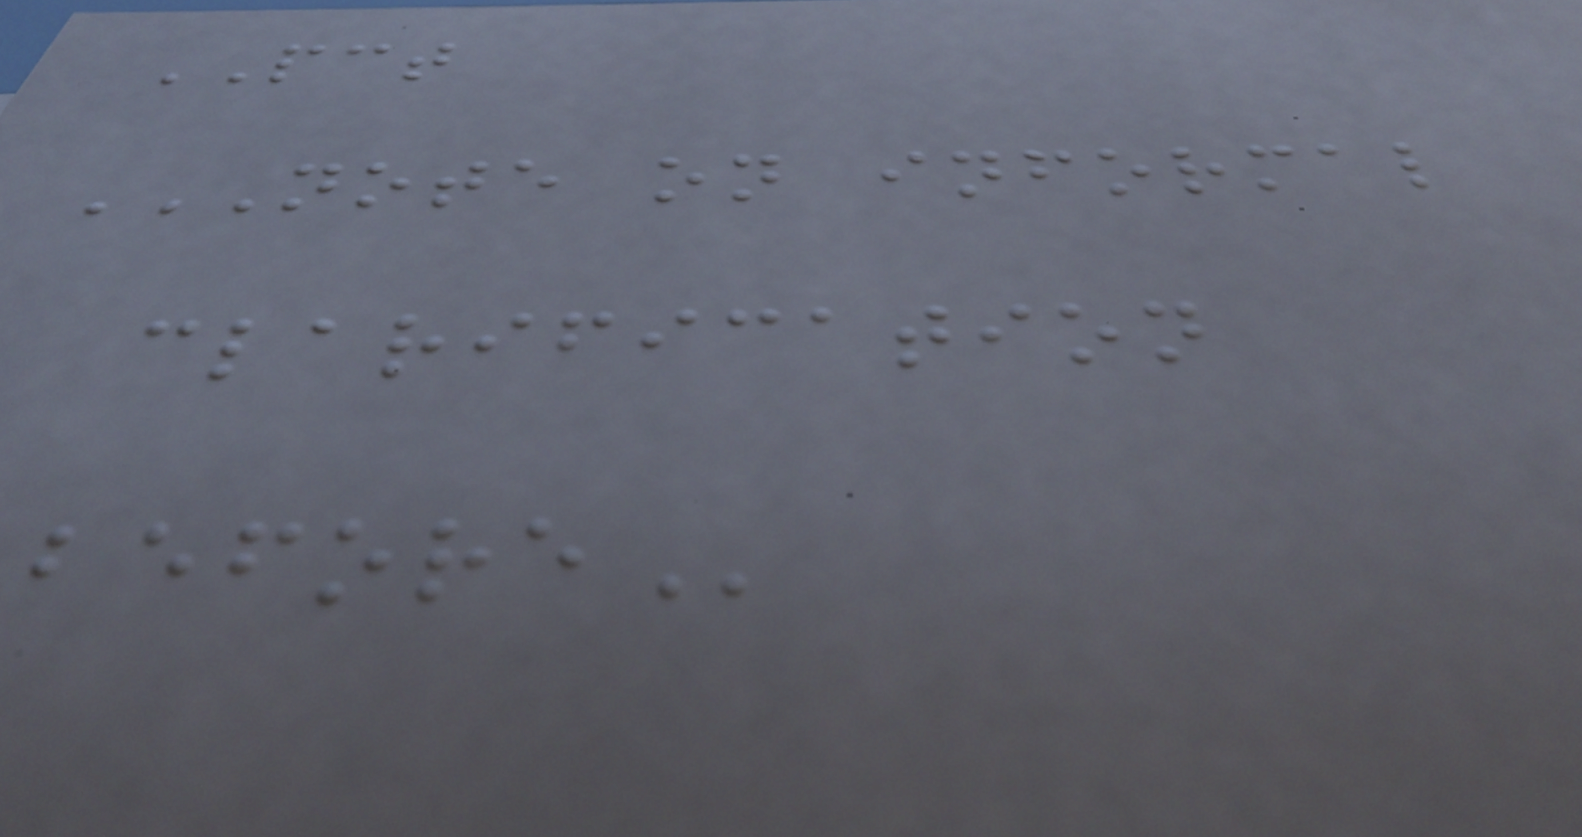PCT
NOTE ON INFORMAL
CLARIFICATION
BEFORE
